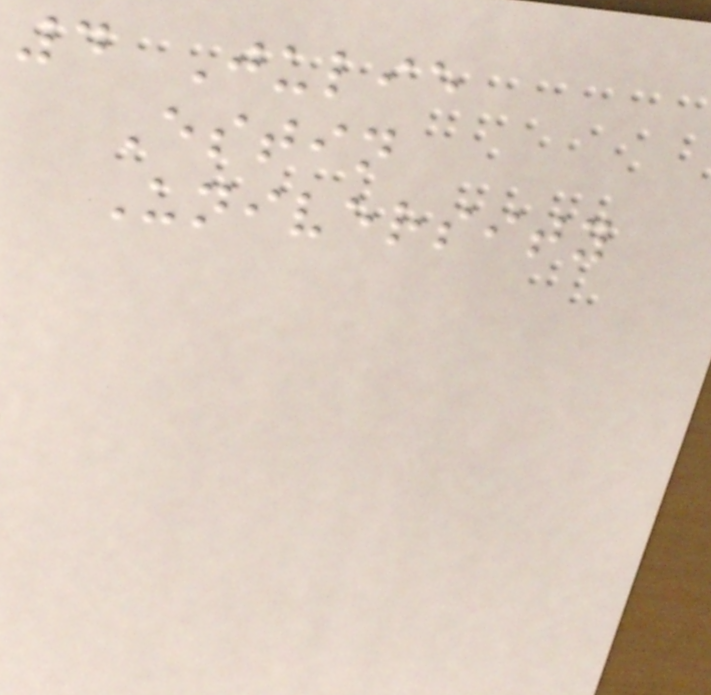4 Julie
Estin
University
